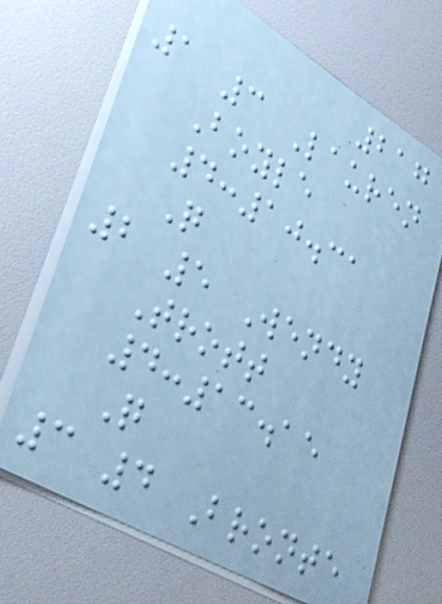217
1 3 Lauren
Boyle
4:10.31
Q
2 5 Wendy
Trott
4:13.15
Q
3 4 Bronte
